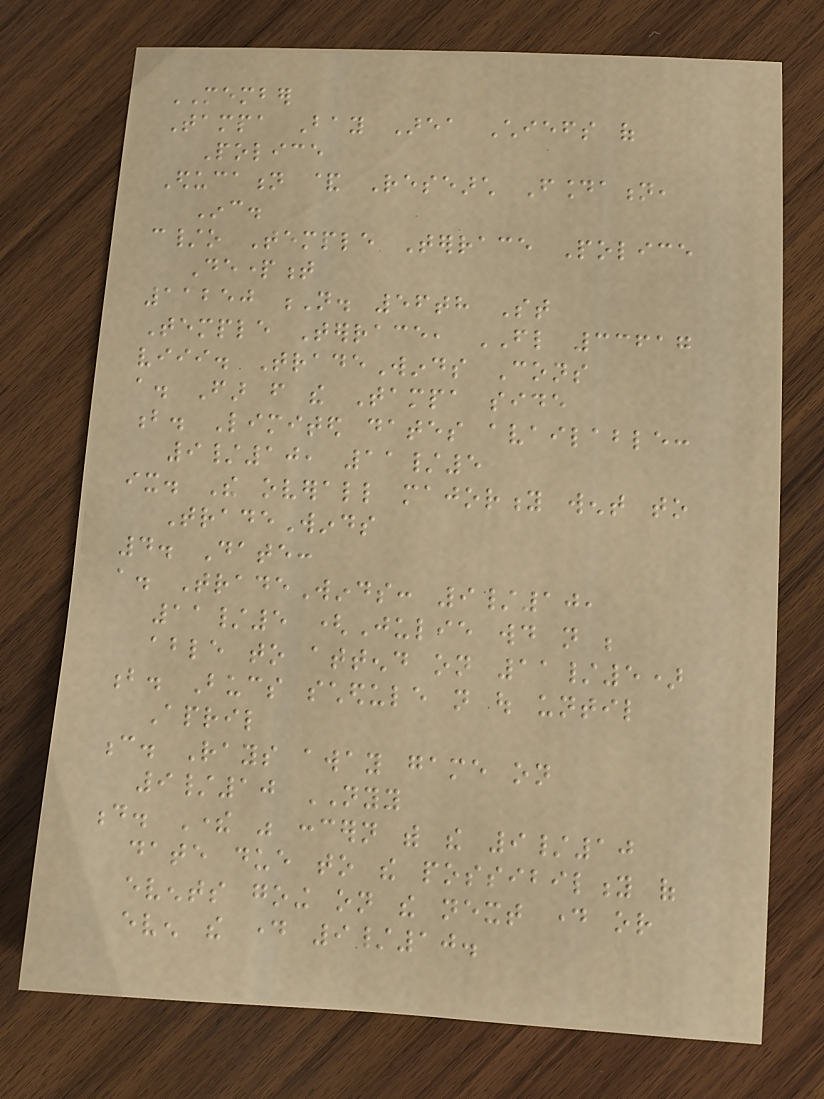MEMBER
Tampa Bay Area Chiefs of
Police
Education & Research Foundation,
Inc.
c/o Temple Terrace Police
Department
11250 N. 56th St
Temple Terrace, FL 33617
viii. TradeWinds Cons
a. Far from the Tampa side
b. Limited dates available:
9/10, 11/5
ix. The overall majority went to
TradeWinds
4. Date:
a. TradeWinds: 9/10,
11/5 (Julie would not be
able to attend on 11/5)
b. Bucs schedule not out until
April
c. Rays away game on
9/10 NYY
d. There was concern with the 9/10
date due to the possibility of
events going on the next day or
even the day 9/10.
